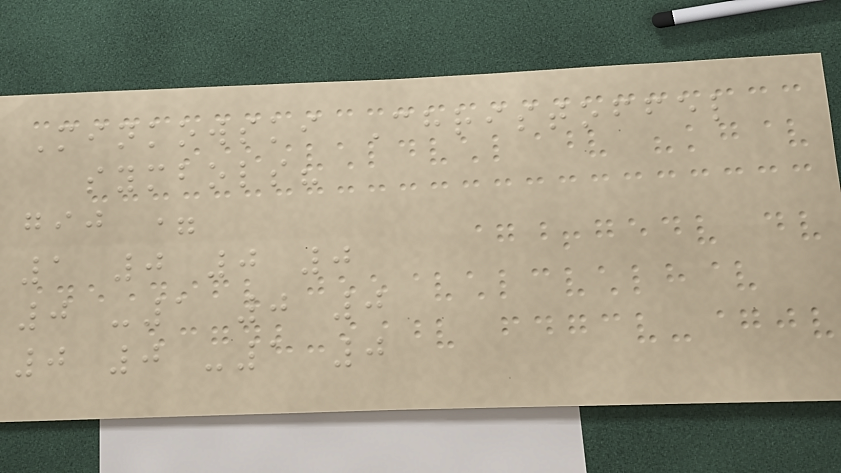Minkowski Christoffel
symbols?
gij =
1 0 0 0
0 -1 0 0
0 0 -1 0
